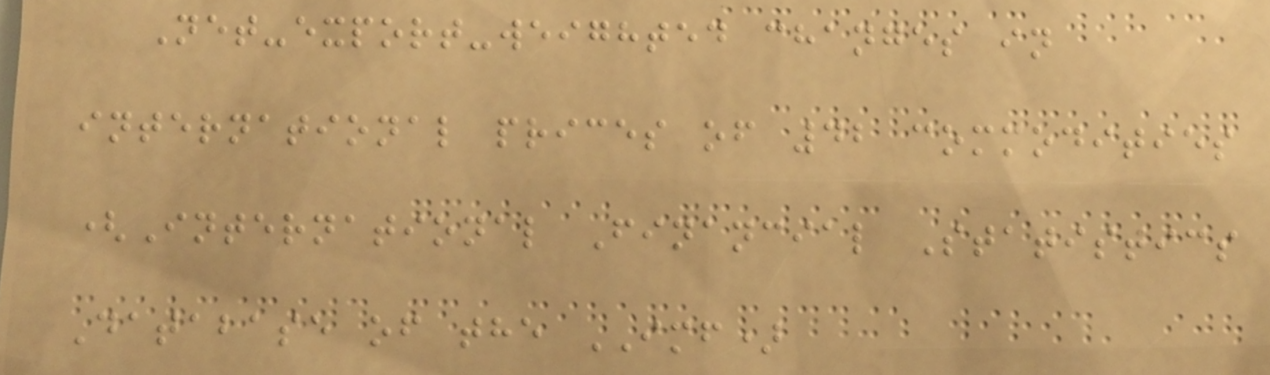Net-export-weighted changes in
international prices of 42 commodities
(International Financial Statistics
Database of the IMF)
